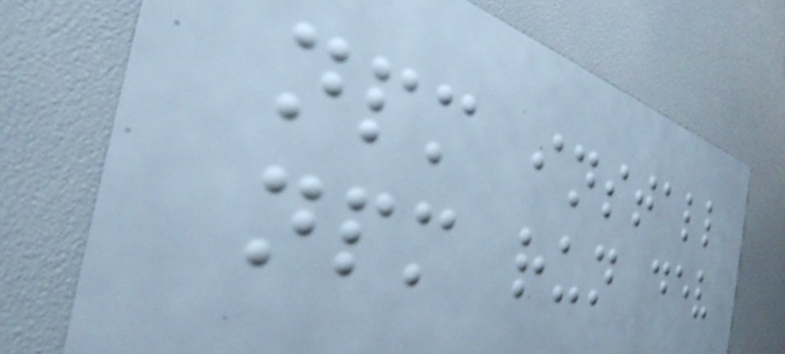npm install
npm run dev
